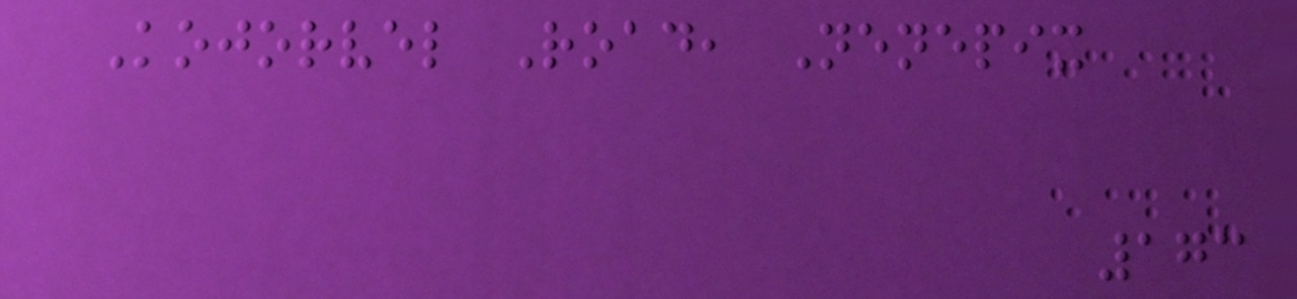Kojorvel Road, Nenepix
173
